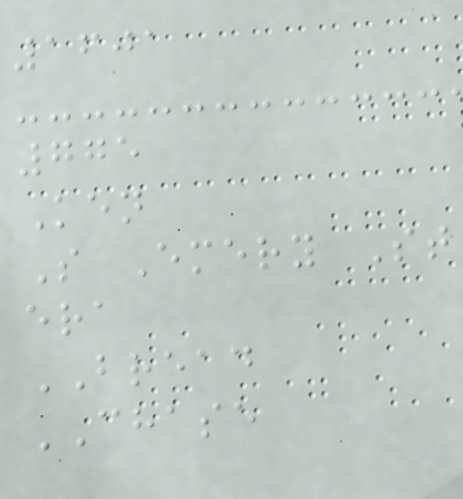1601
775
Ken
S Emery St
era
BREAD
CHASE
